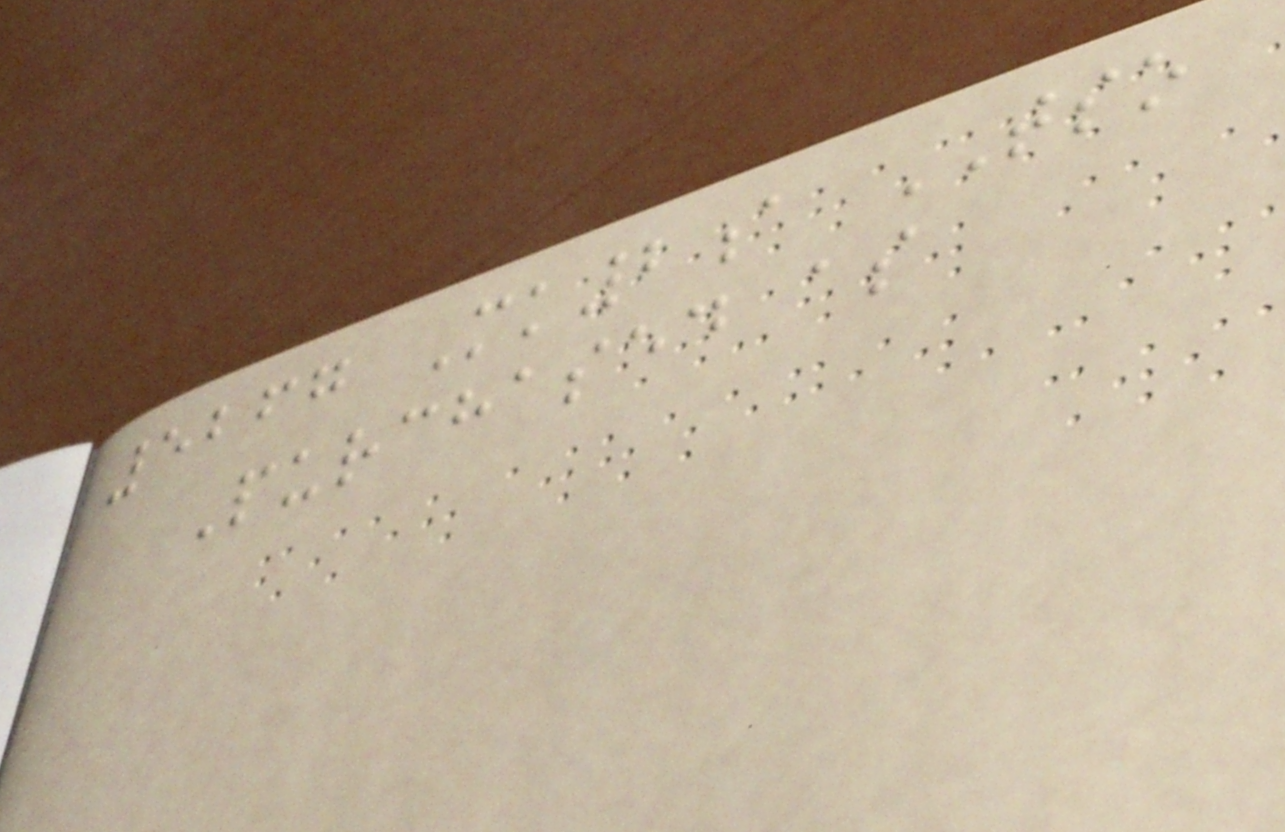5267 Mk2a TSO
Purchased as
